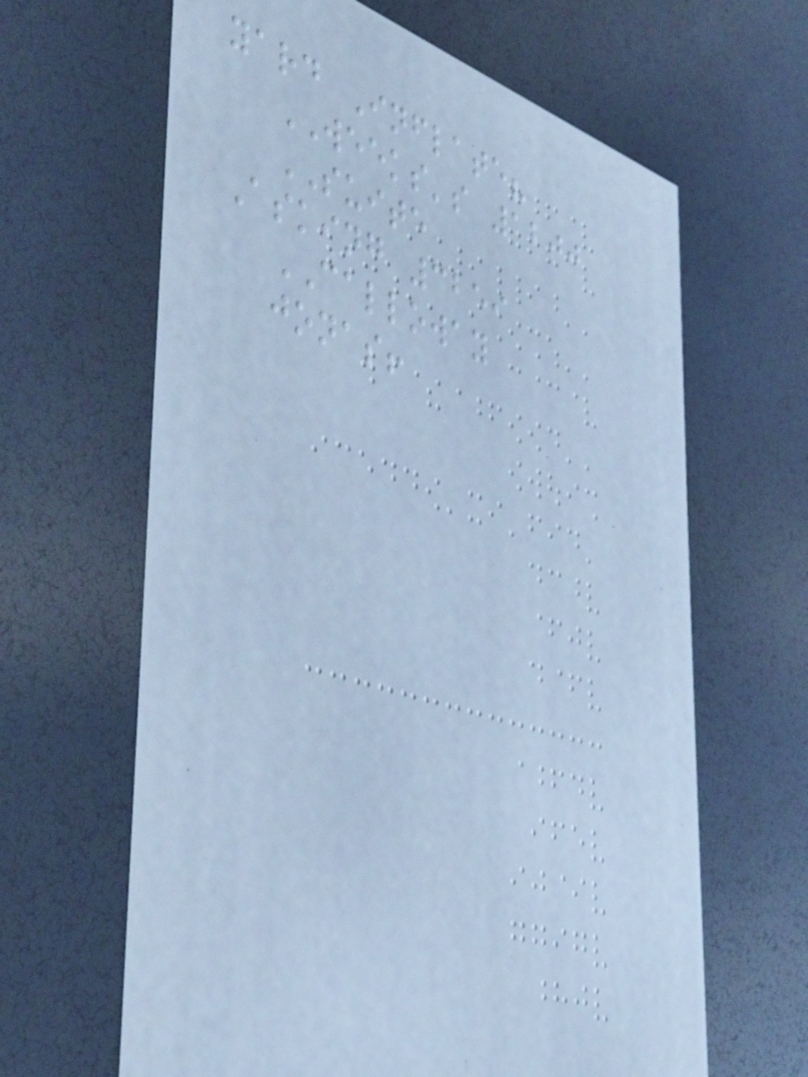yard Inflate?
WEEKS's 1200
SUITE
Asking 3259
CALLOWAY
jonas!
